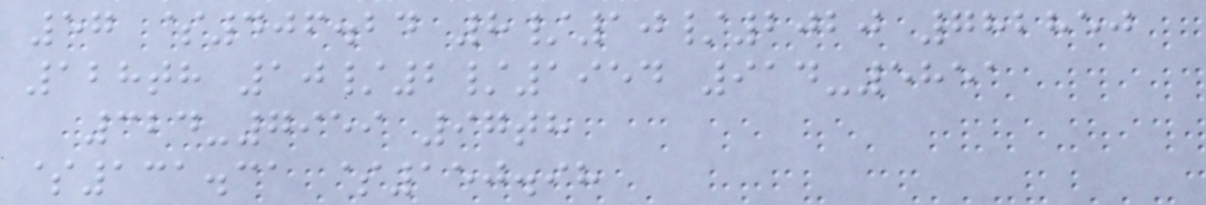57 $406.24 8/10/2020 782850
128th 10/2/1954 914-5851
324-7959 97th
$131.31 $150.98
